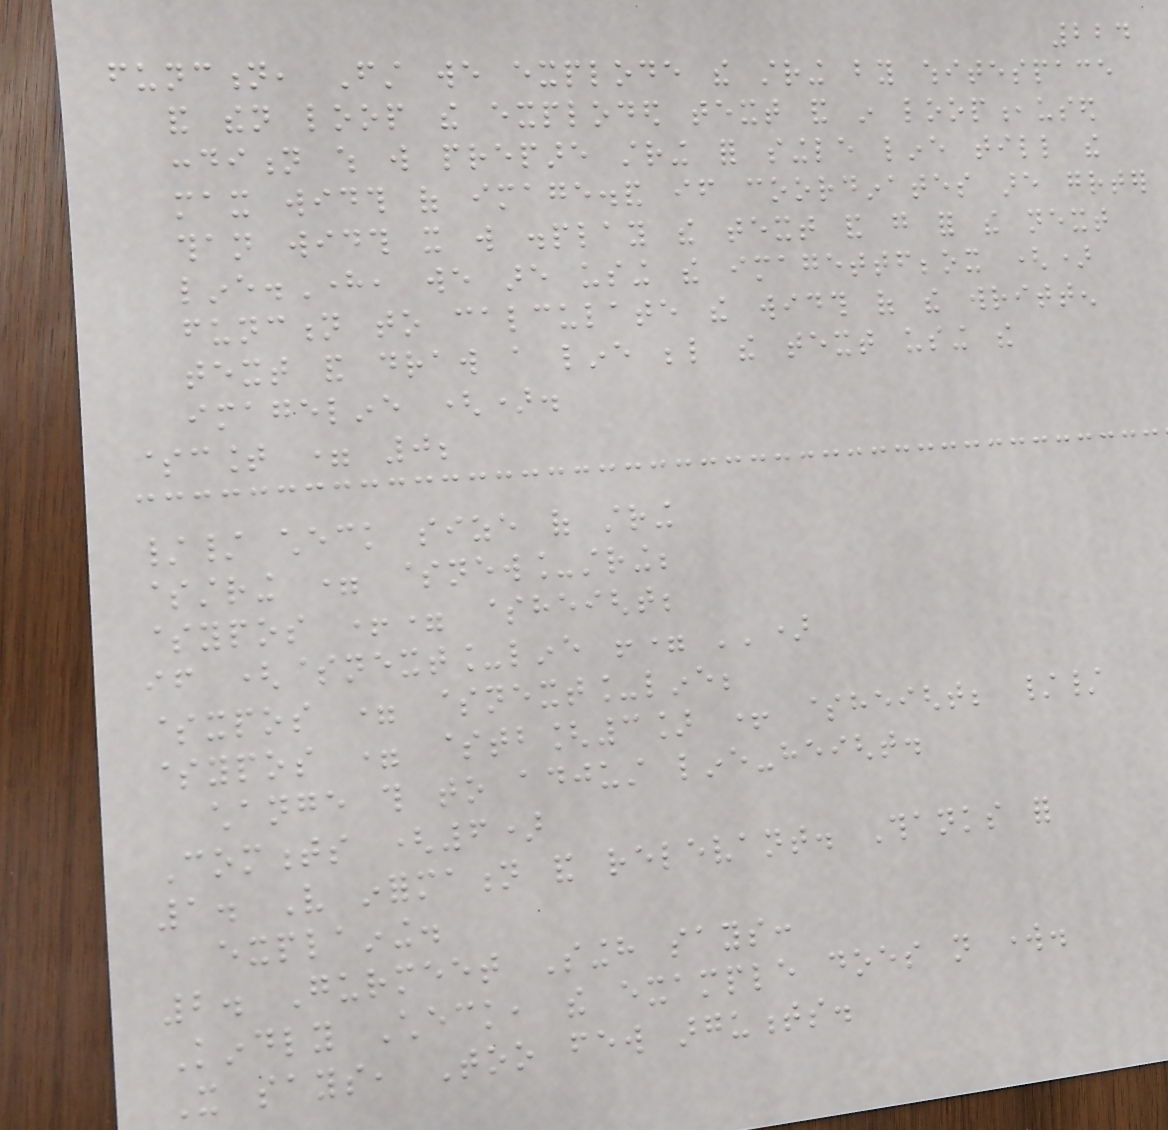224
function, First we explode the string by whitespace
and then loop the exploded text and in loop,used
condition which will prepare string for single line till the
max width of image.and if coordinates are greater
than width it will display the text and go for the next
line.Here, we are using the imagettfbbox ()
function to calculate the width of the written
text and draw a line below the text using the
imageline ().
$count = 0;
// check size of string
$string = $new_string;
$ypos += $height;
if ($next_line != '')
$xpos = $next_line;
$ypos = $tb[3] + $height; //
change this to adjust line-height.
Comments (6)
1. Very information and relevant. Thanks for
explaining.
2. Gurmeet Singh says:
Kindly Check, the example does not work.
It says, Too few arguments.
